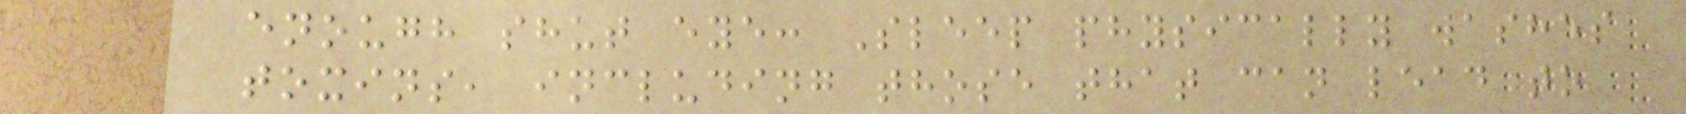enough shut eye: Sleep physically washes
toxins, including those that can lead to
